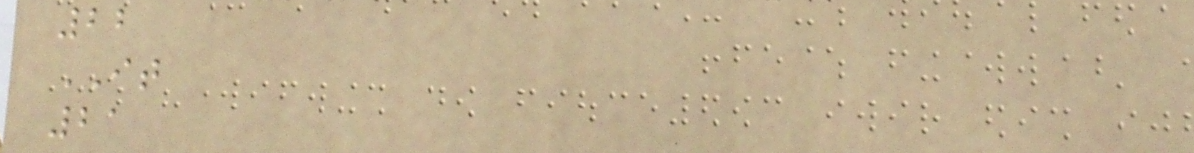22
IT
21
